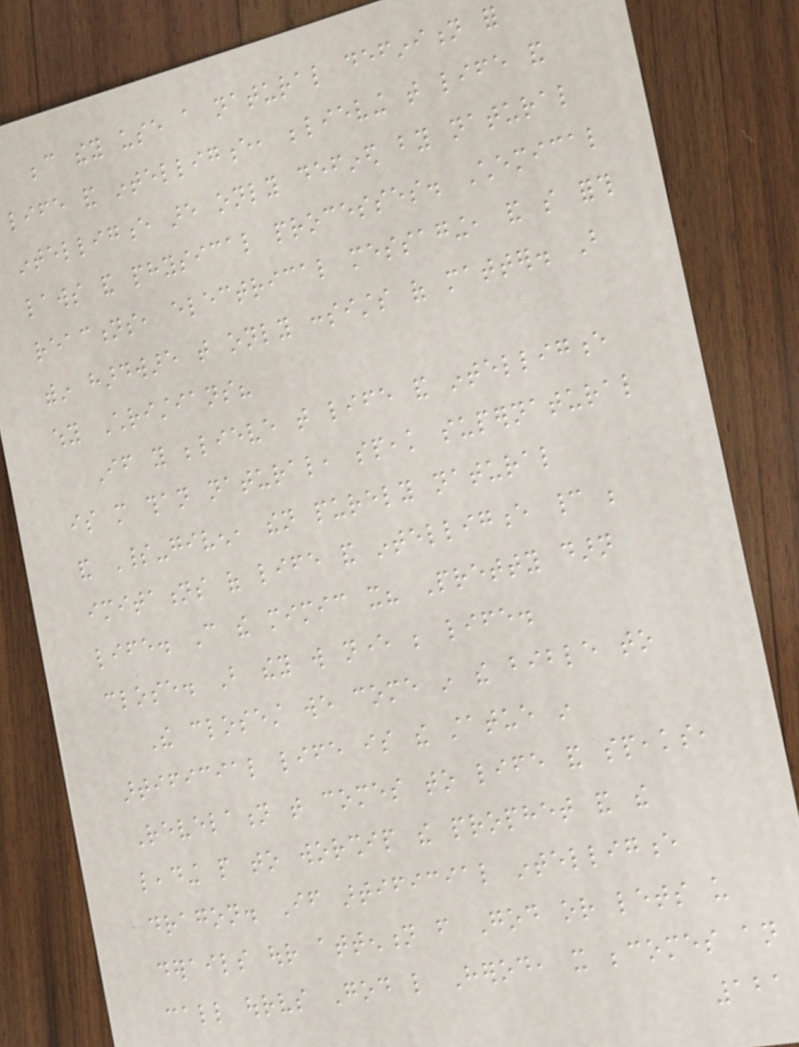because they use a natural definition for
life and intelligence, believing that life and
intelligence are only defined by natural
laws and physical processes. Chemical
reactions, electrical messaging, and so forth
within hardware that only consists of matter. But
why Christians?
If you believe that life and intelligence
is more than natural, speak supernatural
and Spirit-given, then purely natural
imitations of life and intelligence cannot be
life. Can the mimic it? Pretty darn
close. But they will never be life.
The closest we come in the bible to
artificial life is the statue in
Revelation that comes to life and speaks,
leading people to worship the prophet and the
dragon. If artificial intelligence
derails our attention from God or lets us
call ourselves God like Herod, it becomes an
121
